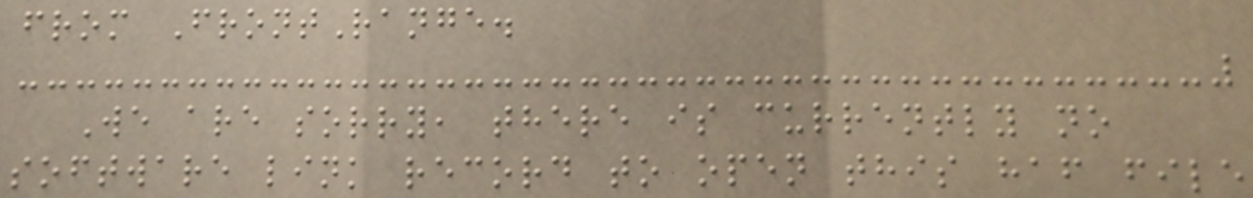from FrontRange.
We are sorry, there is currently no
software link record to open this haf file
